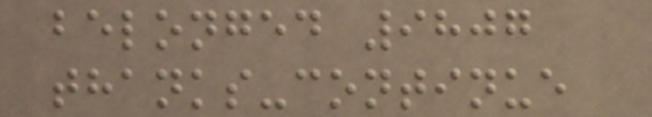belonged 9807
thanks-continue
